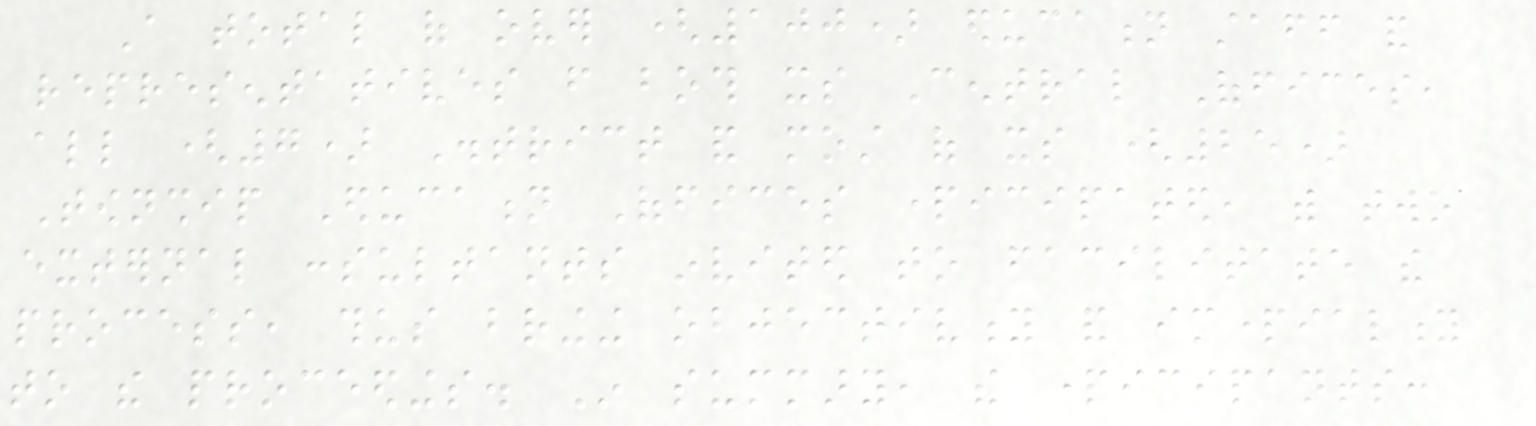A total of over (100) education staff and
representatives from both its Central Offices,
all (7) District and most of its (25)
Township Education Offices participated, with two
external consultants invited to facilitate the
process, thus bringing objectivity and impartiality
to the proceedings. In summary, the participants:
